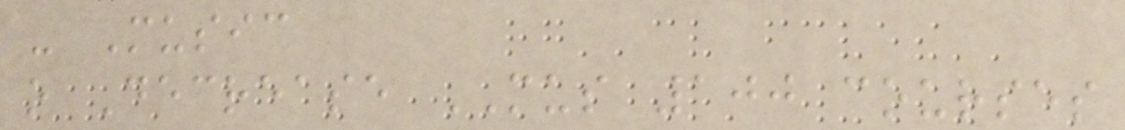- Music
o Decrease MUS 100 courses
